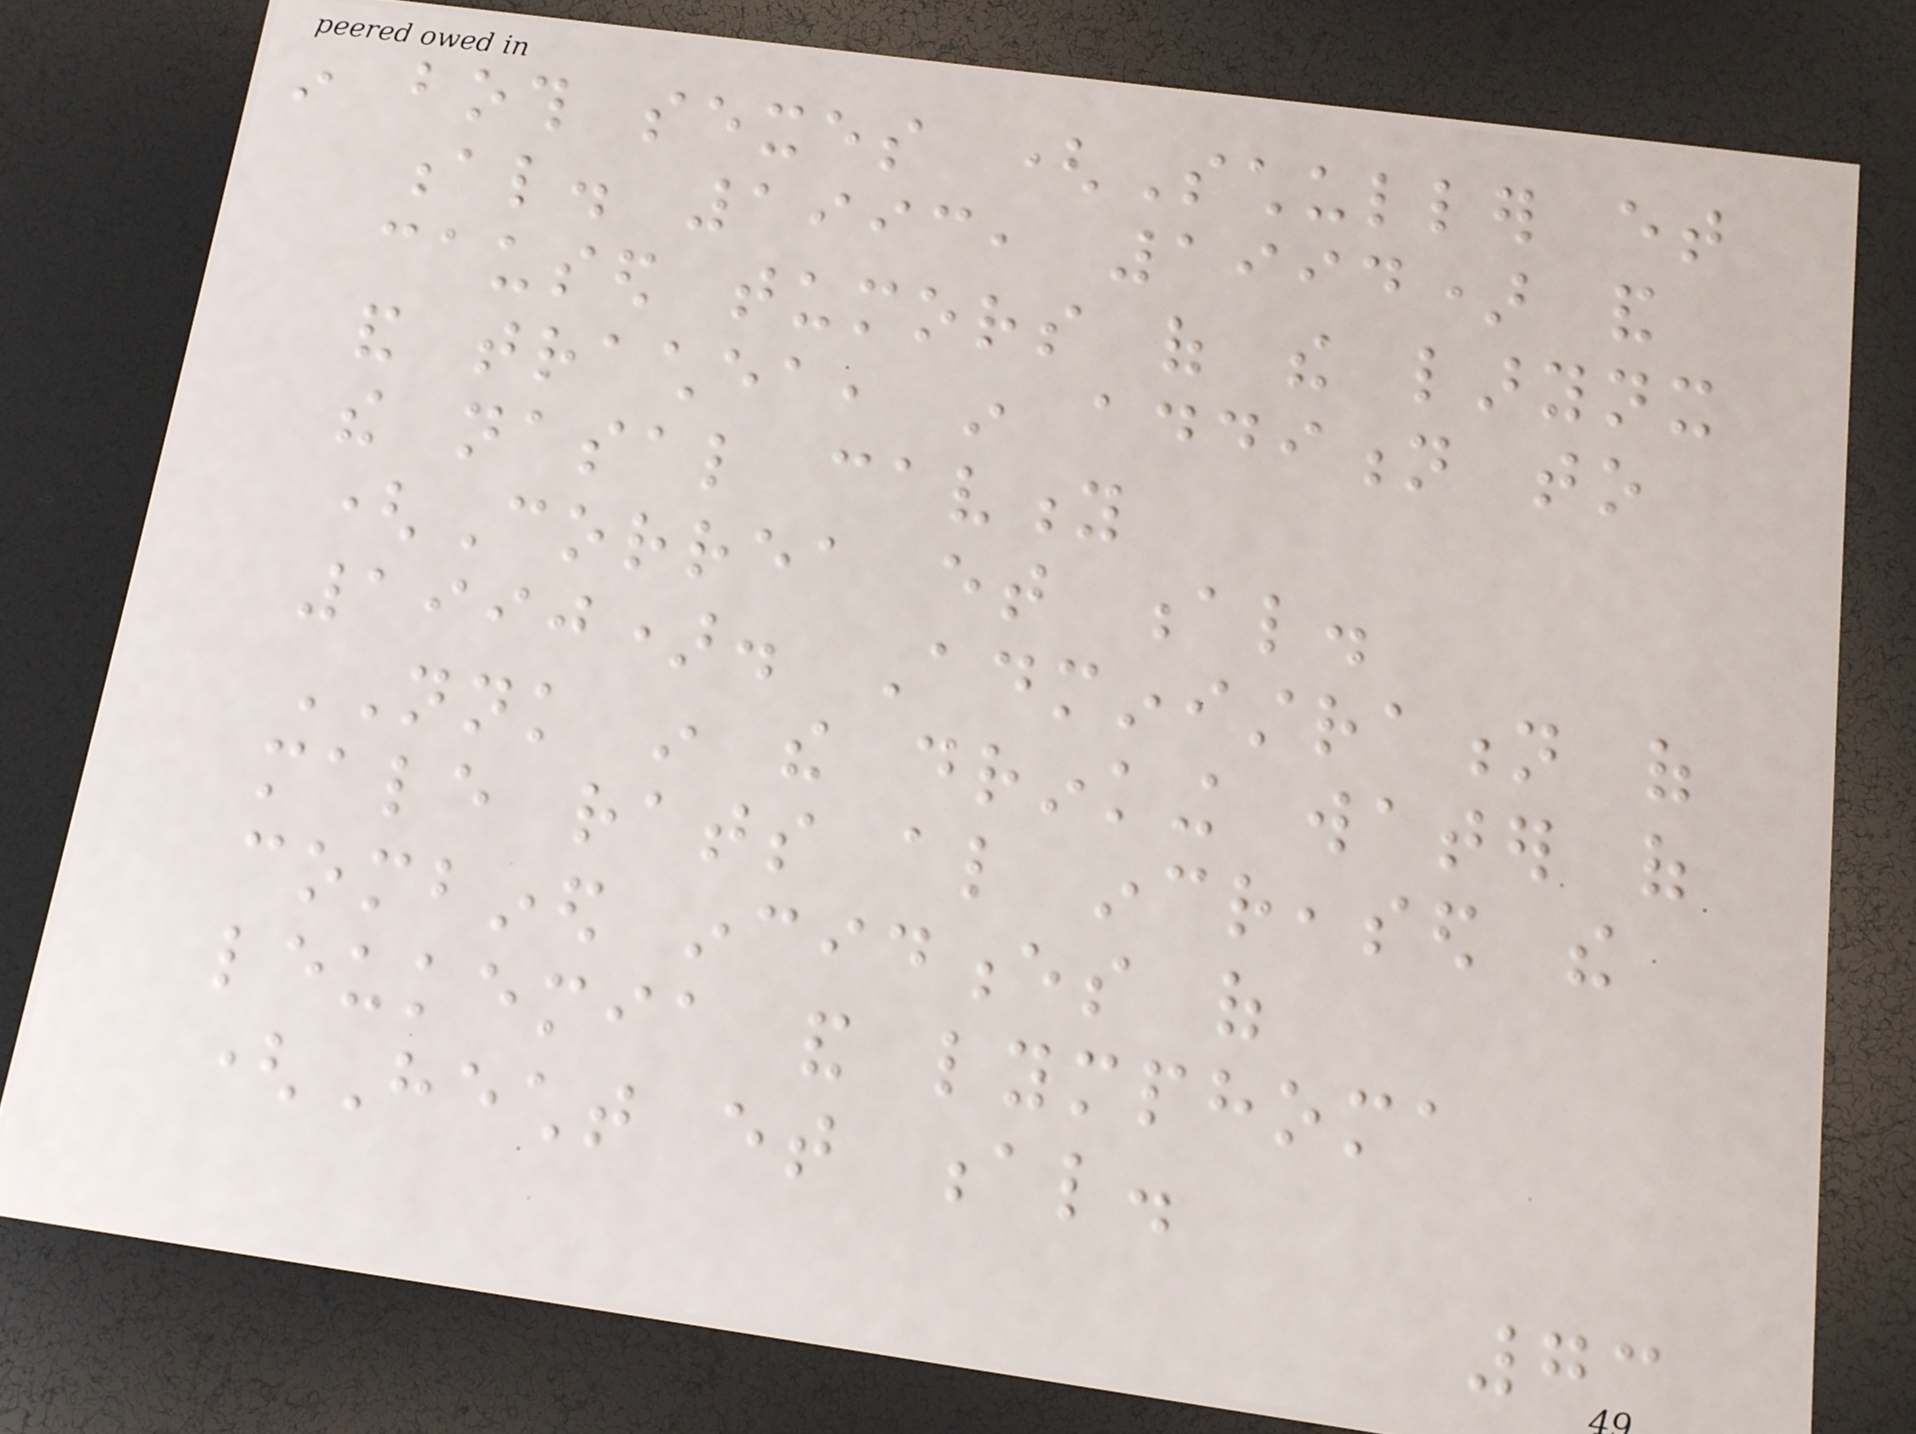in both sexes (Schuller et
al. 1993, 1994) and
caused tumors of the larynx
and trachea, in addition to
the nasal cavity
(Correa et al.
1990). Administration of
NNK in the drinking water of
male rats also increased the
combined incidences of
leukemia and lymphoma
(Hecht et al.
73
